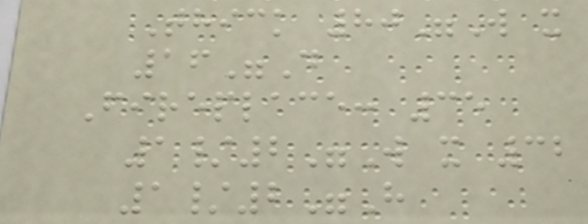Thick 80"W x
16"D
Fireplace: 35
1/2"W x 32
1/2"H
